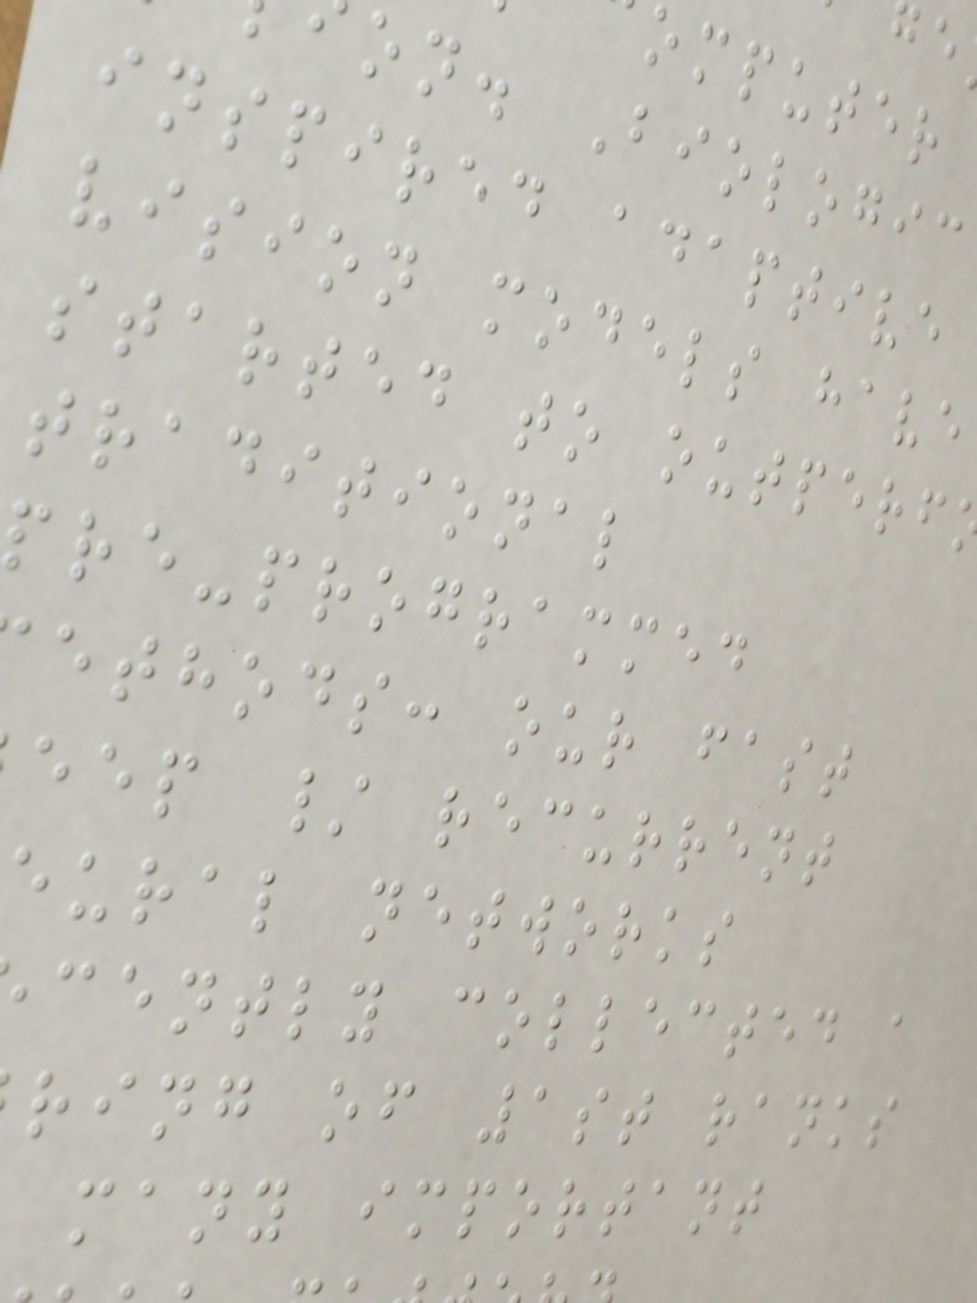omputer
on. Biologic
inspired adaptive
vision models have
started to outperf
traditional
pre-programmed
ethods: our fast
eep / recurrent
eural networks
cently collected a
ring of 1st ranks
many important
